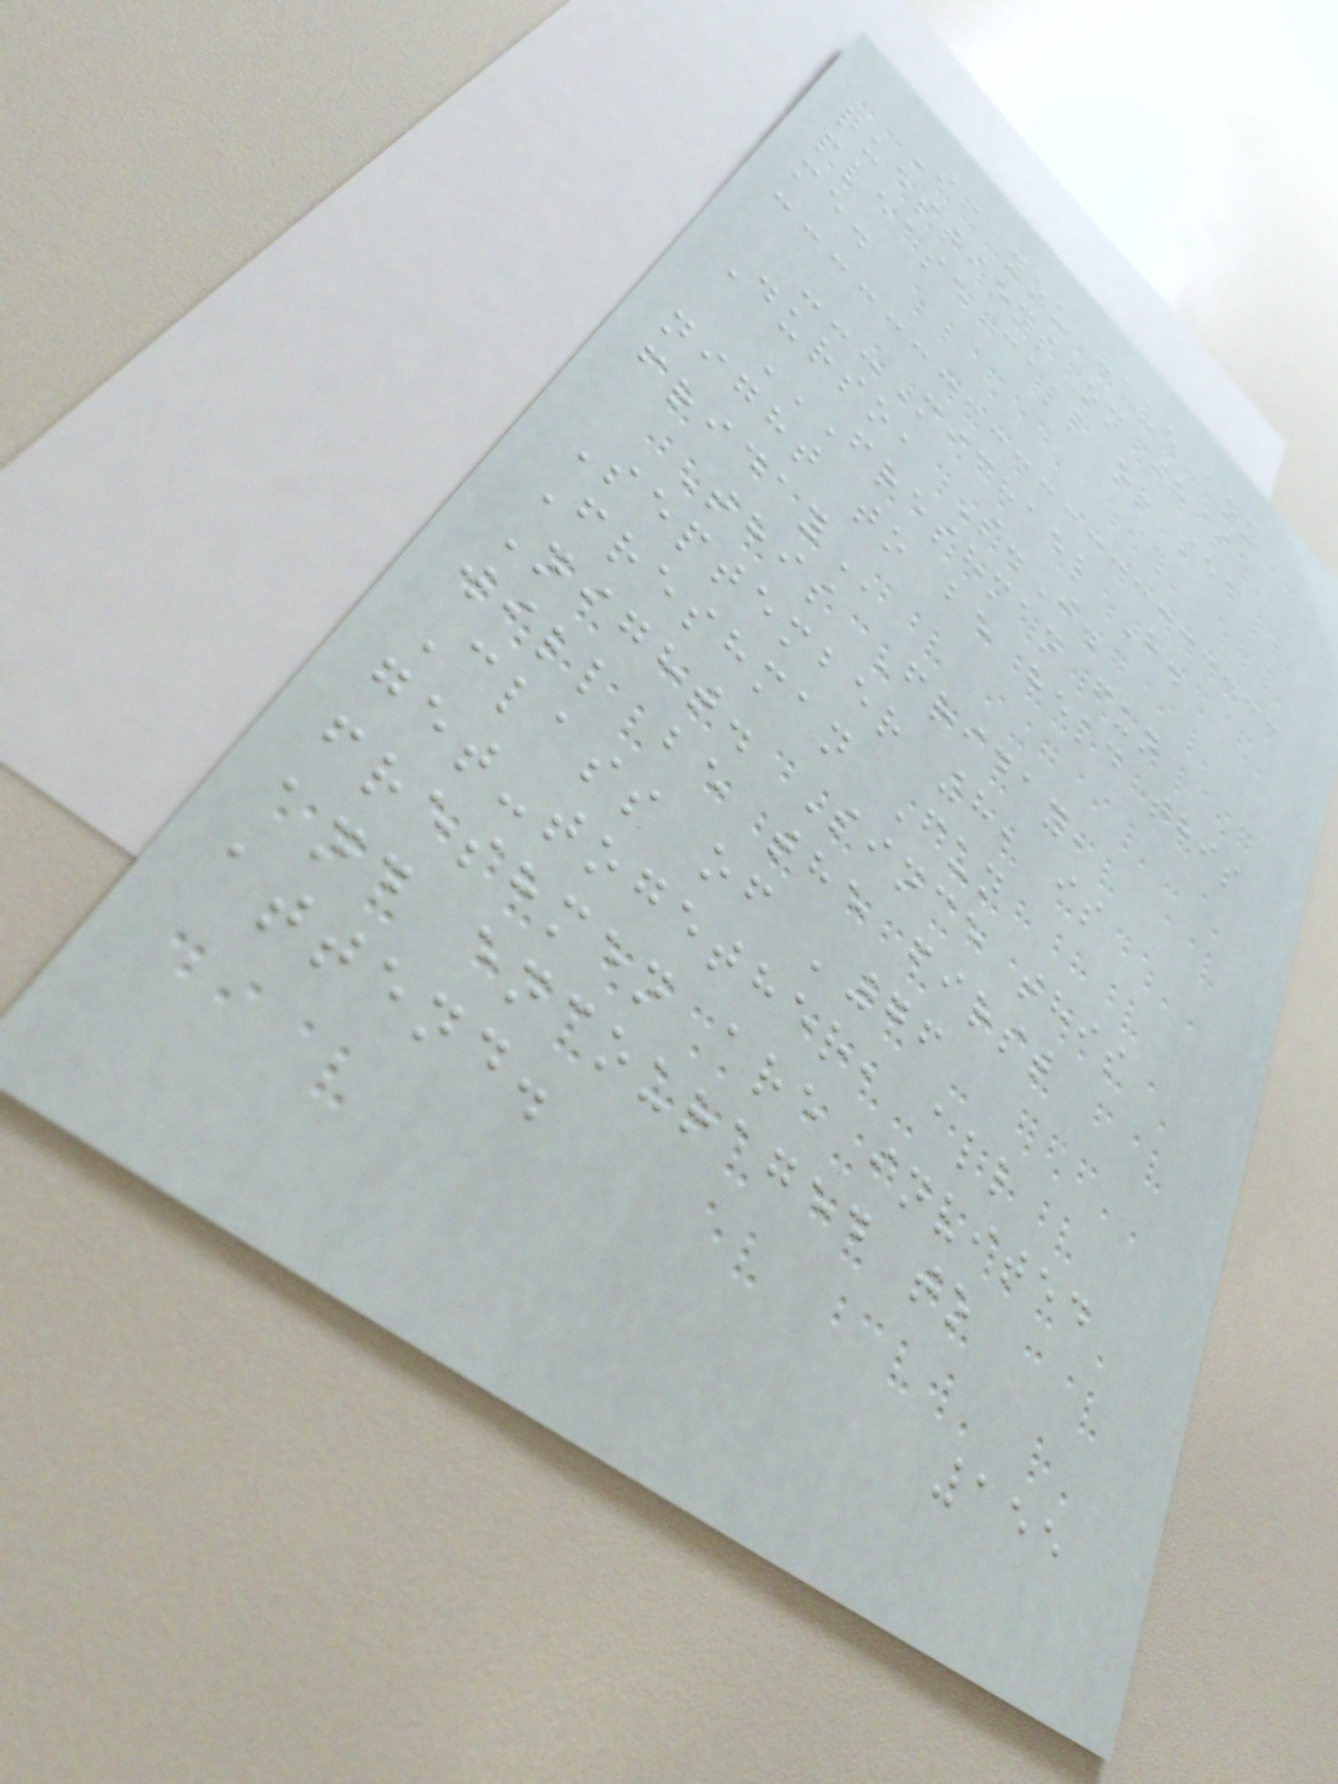If you have any
questions on this,
please call or see
me.
---Michael H.
Durso, S.J.
FRESHMAN FUN
NIGHT TO BE HELD THIS
FRIDAY
This Friday,
September 8, is
Freshman Fun
Night. Since this
will be the first
Class of '76
get-together, all
freshmen are invited
and encouraged to
attend.
155
